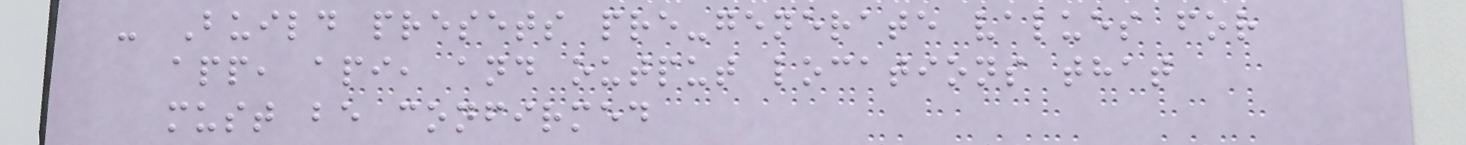- Build presets pre-generate values for
app, api, and output locations that
must be confirmed
